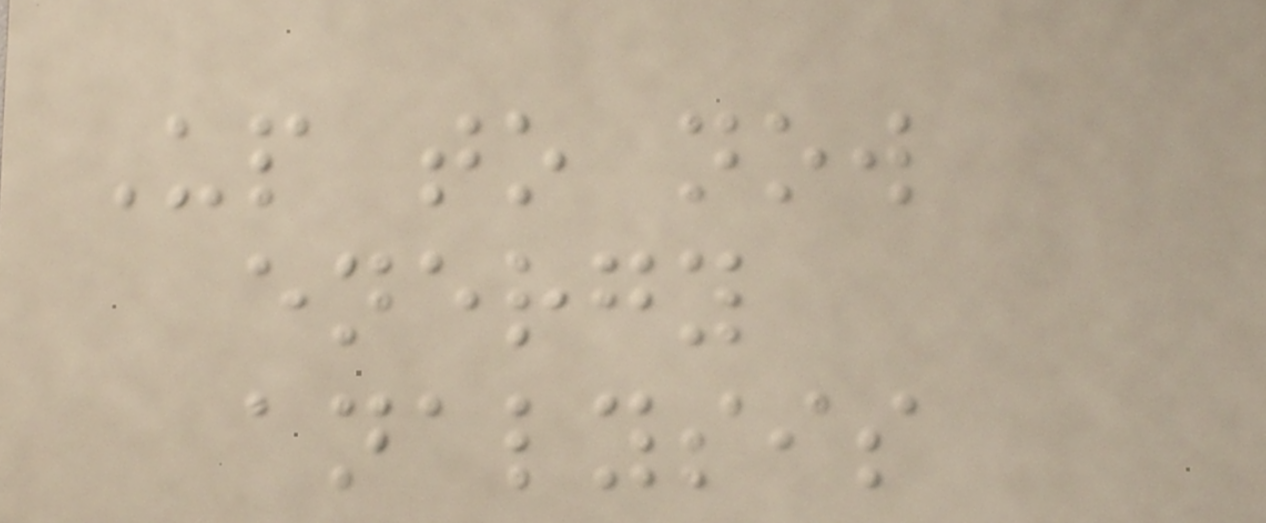Up to now
energy
analysis
